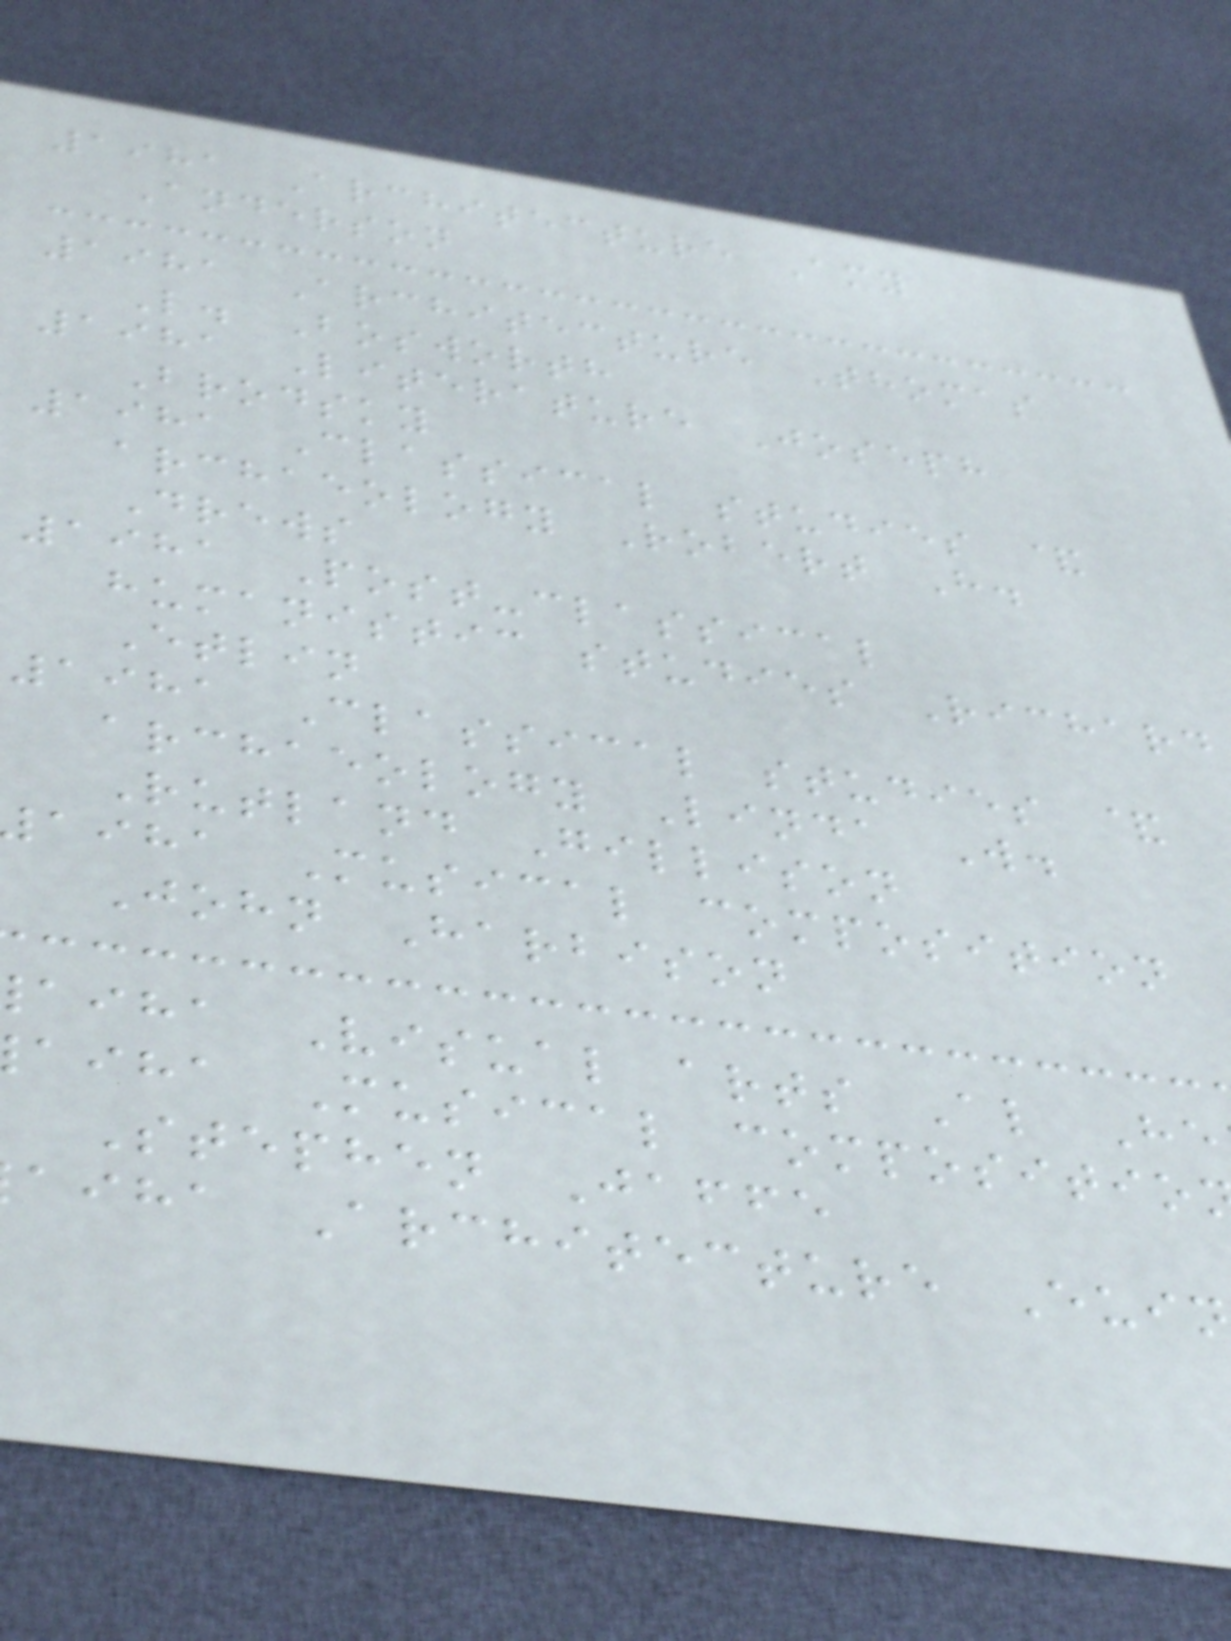1981 Architecture Amy
Anderson
1981 Architecture Thomas
L. Bosworth
1981 Literature Joseph
Brodsky
1981 Classical studies &
archaeology Robert H.
Drews
1981 Post-classical
humanistic studies Richard
Etlin
1981 Classical studies &
archaeology Linda W.
Rutland Gillison
aiha Musical composition
John Harbison
aiha Visual arts Al He
aiha Musical compositio
Stephen Jaffe
aiha Architecture Eui
